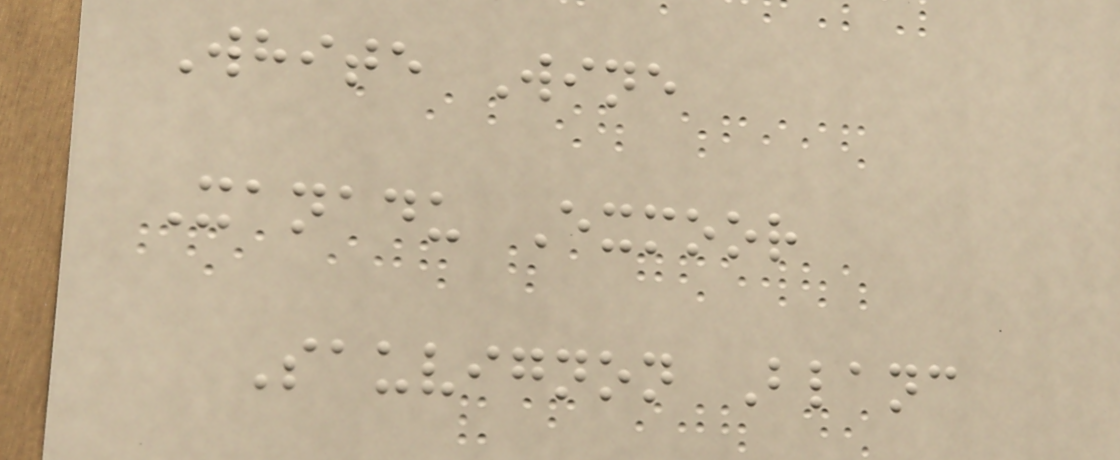White Wine
Xanadu Exmoor
Sauvignon Blanc
